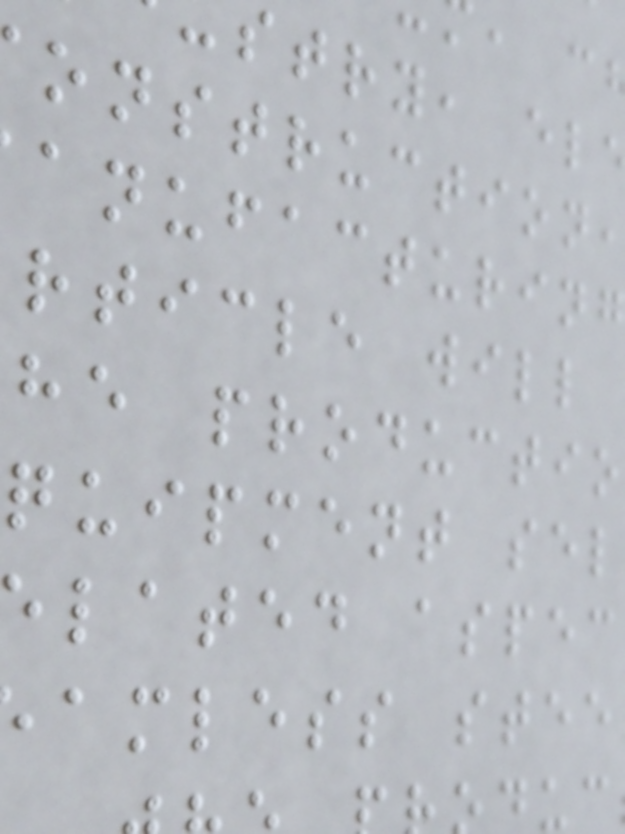stry, el
rticle will
he productio
quipment sel
lated aspec
amless stee
